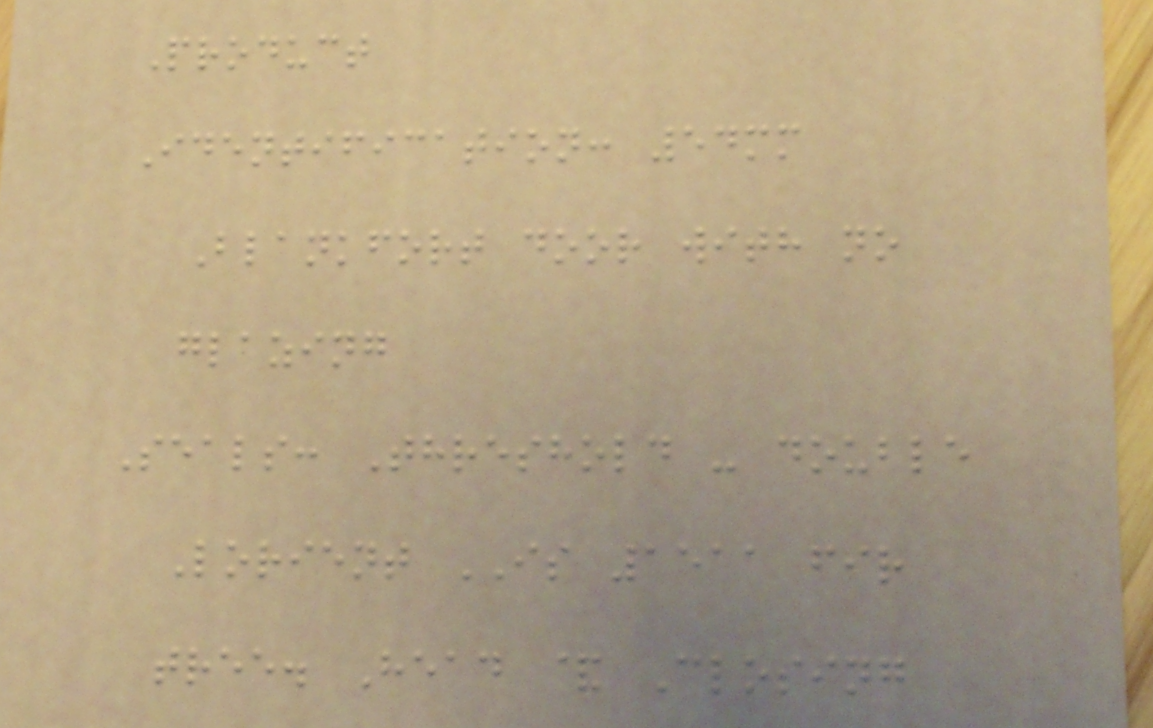Product
Identification: 54mm
Blankfort door with no
glazing
Seals: Threshold - double
Lorient IS 1511 fir
tree. Head & Closing
